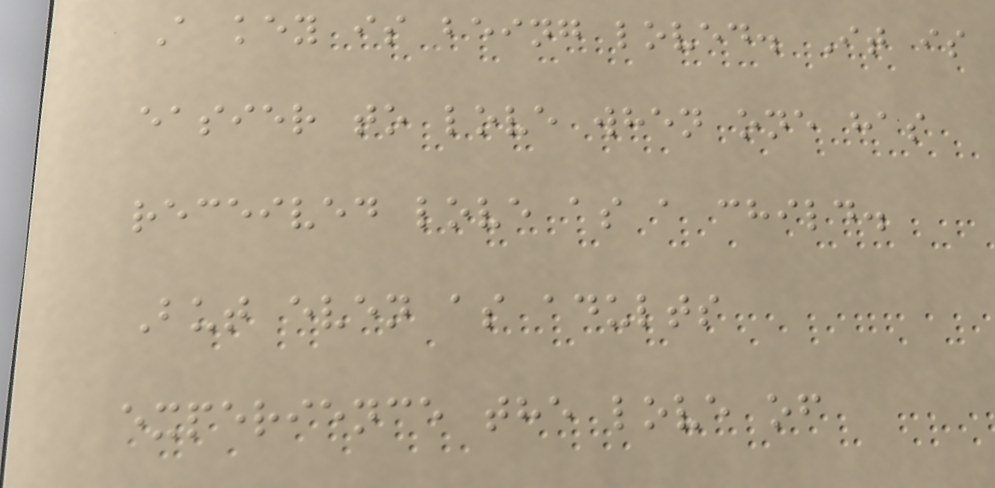A key is being loved. It is
easier to love when one has
received love as a child.
But even as adults
experience the love of
